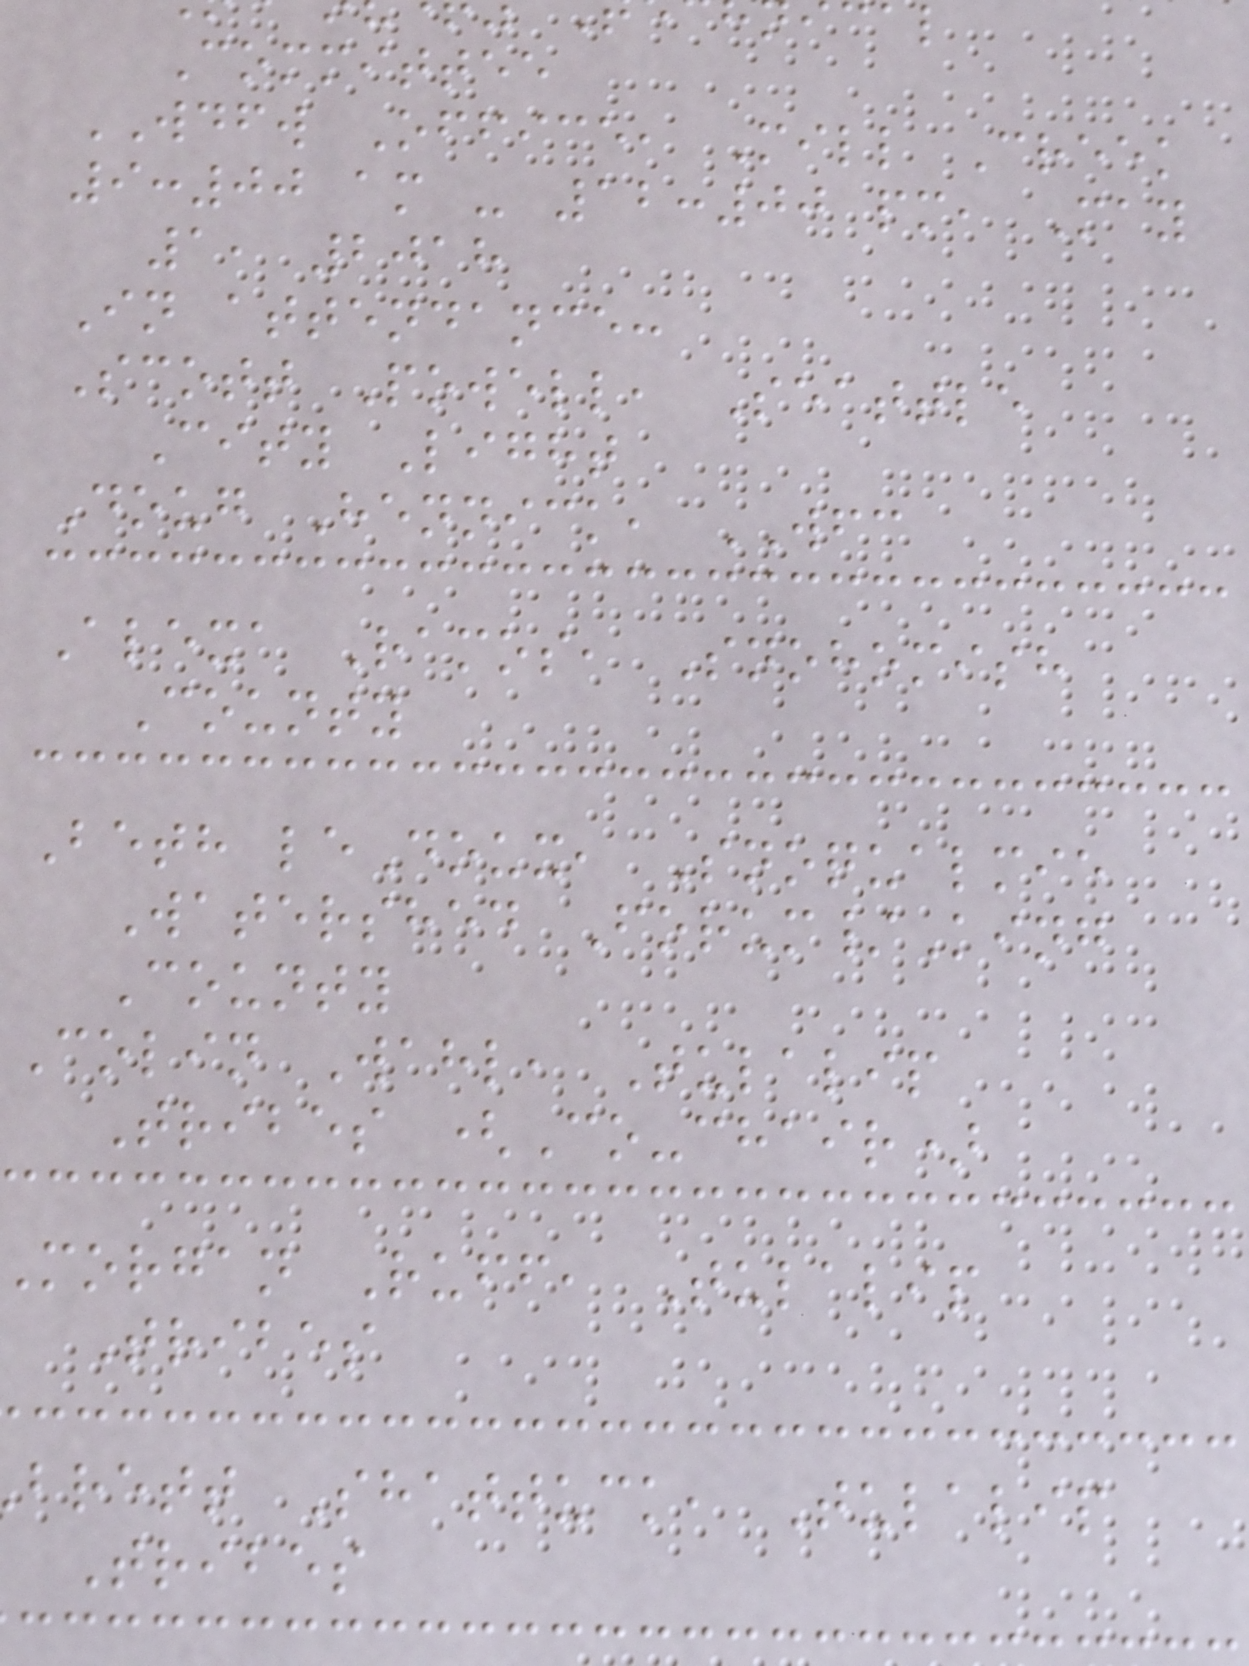Committee
WDFW Office, Mill Creek
9:00 am - 12:00 pm, May
1, 2018
In attendance:
Scott Powell, Seattle
City Light
Doug Hennick, WFC
Alexa Ramos, Snohomish
County
Beth leDoux, Snoqualmie
Watershed Forum/King
County
Colin Wahl, Tulalip
Tribes (Co-chair)
morgan Ruff, Tulalip
Tribes
brett Shattuck, Tulalip
Tribes
